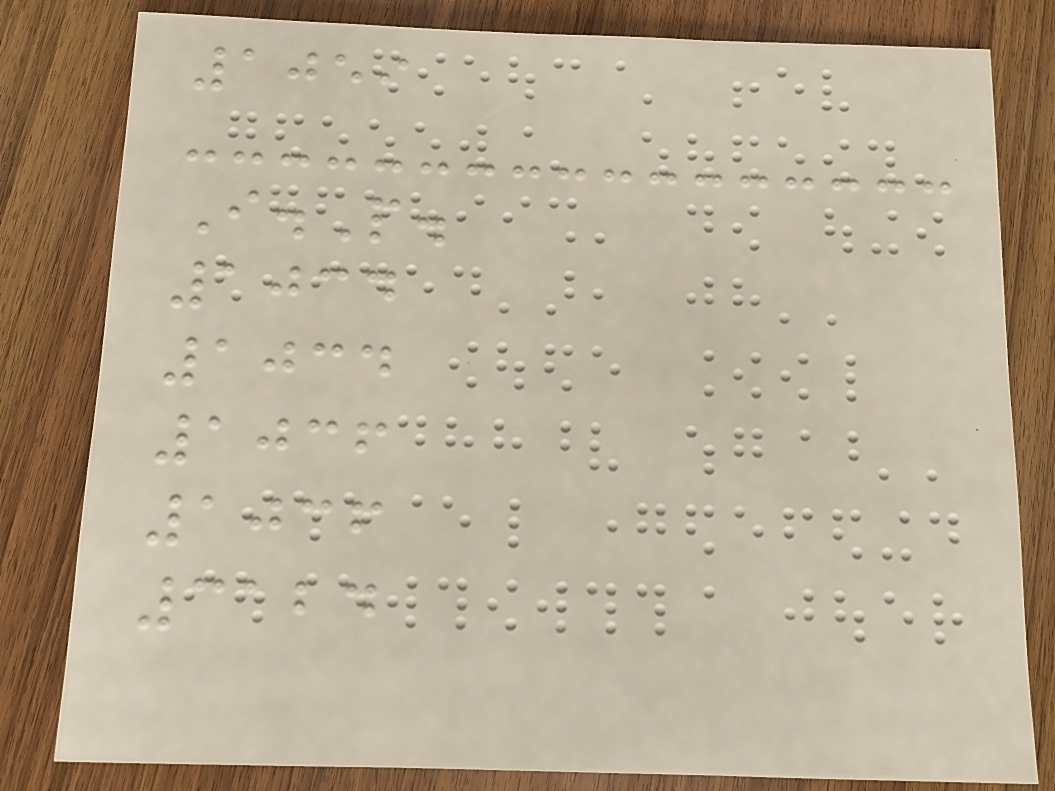1059
I.P.
1034
1034
1036
1036
3124
